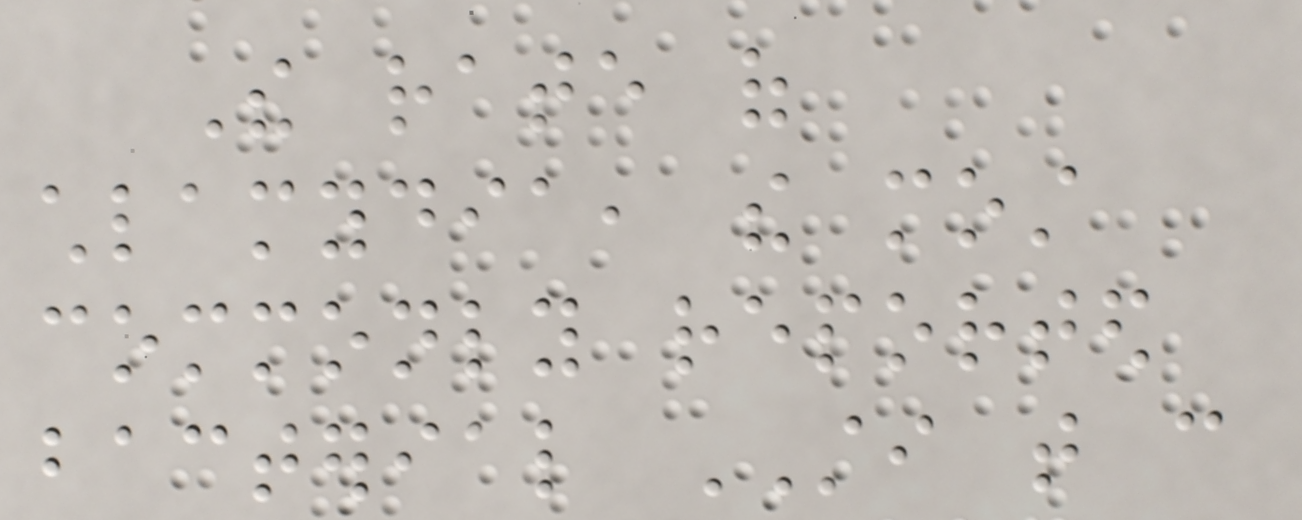The rate of
chlamydia, the most
commonly reported
bacterial STI that can
